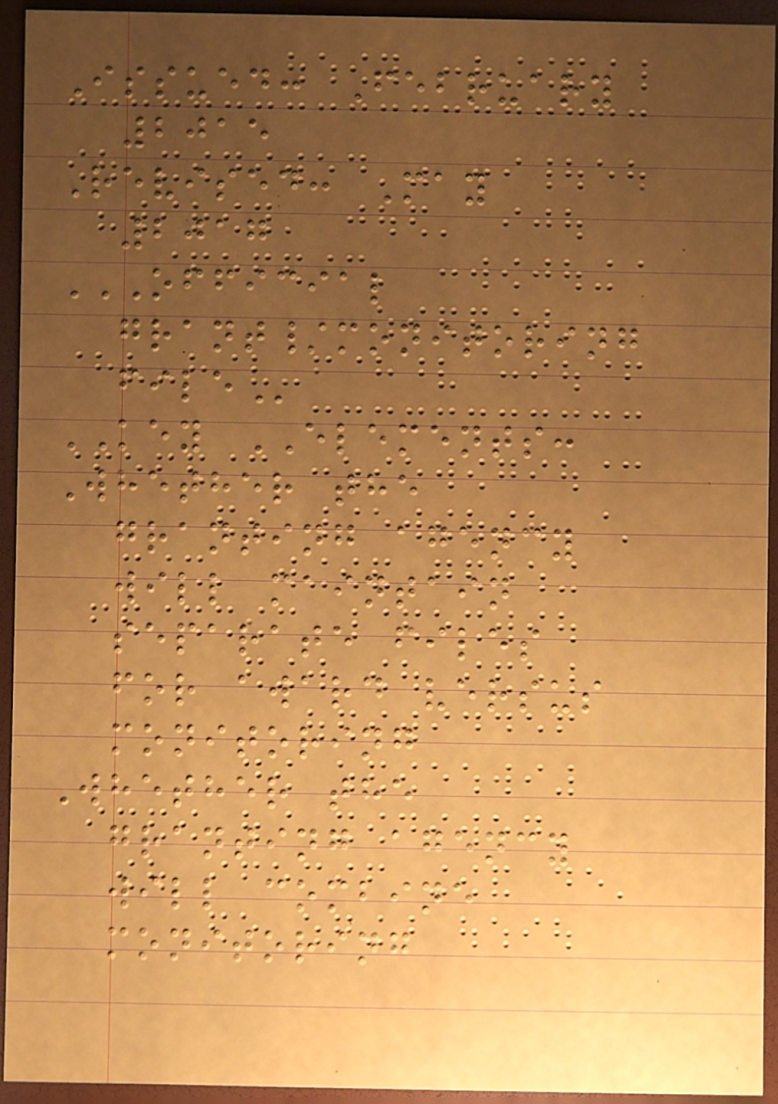Issued: February
2015
Revised: May
2017
OFFICIAL
GRANT/MONITORING
FILE
KEY ELEMENTS:
Whether the
granting agency
will maintain
separate files
for award versus
monitoring
Whether the
granting agency
will combine
monitoring
